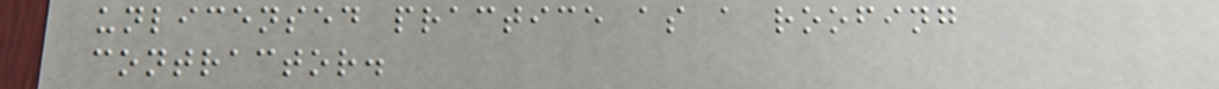unlicensed practice as a roofing
contractor.
